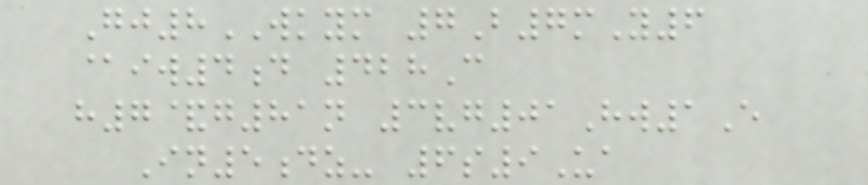Gj8WKYM 7B7mY6
@iw4d 428C
h7&g81n 3vg01Hw1E
In5dz- 6s9Ua
